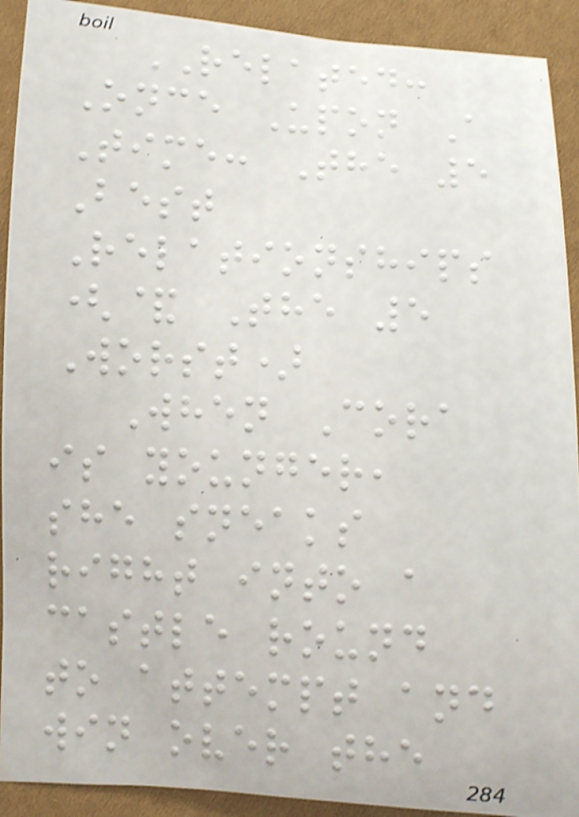RELATED:
Once Upon A
Time: The 5
Best
Relationships
(& The 5
Worst)
When Cora
is younger,
she sneaks
right into a
castle round
to attempt and
win over the
